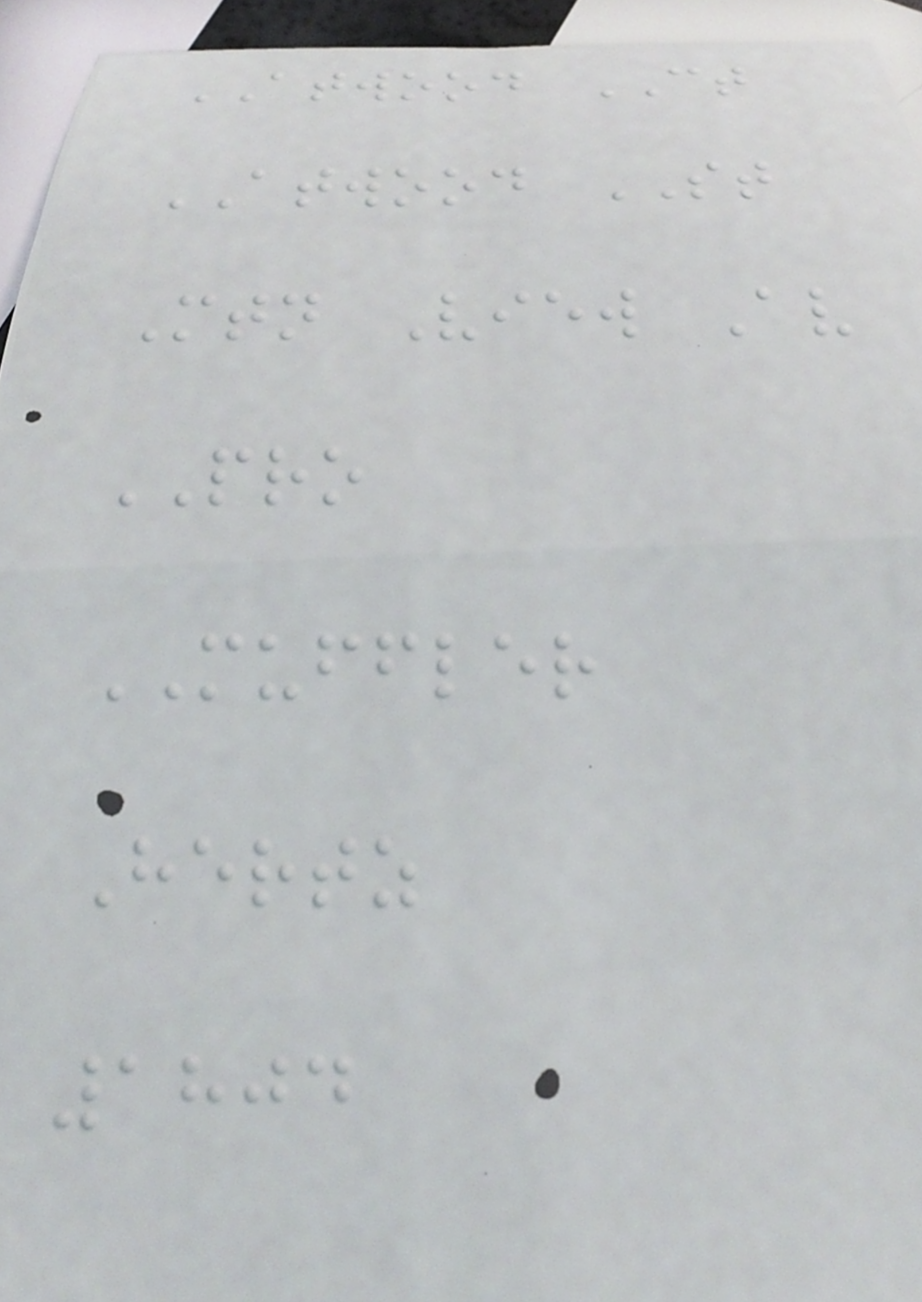ATWOOD CT
ATWOOD ST
Mtn View Av
PRO
MUFFLER
Hertz
1804
